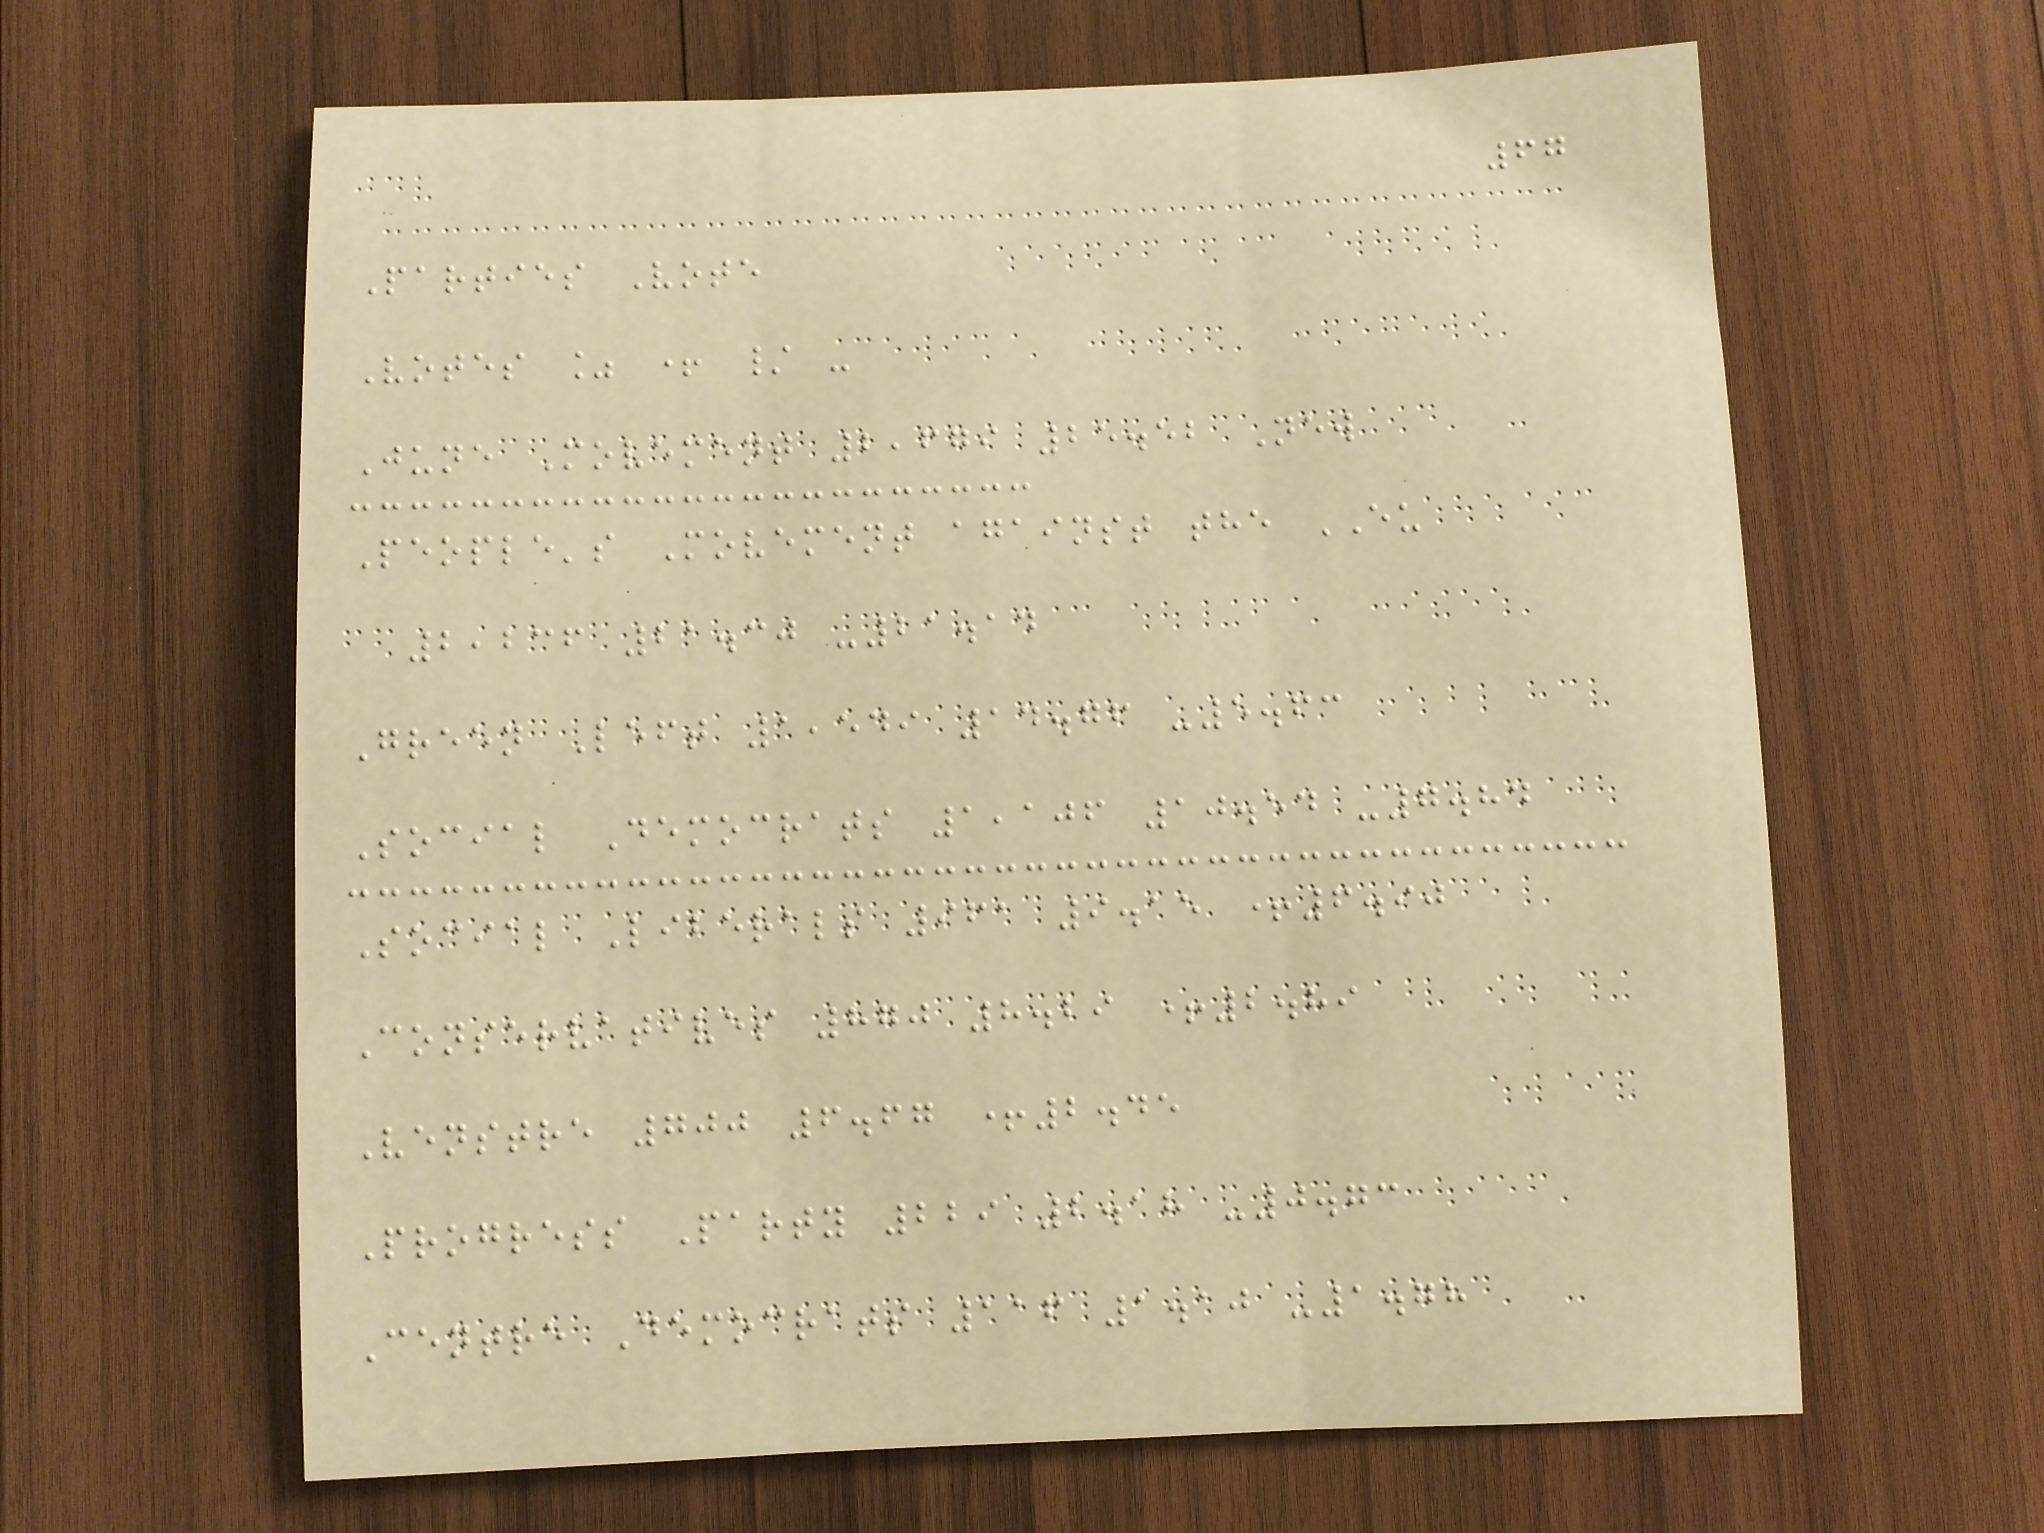67
Parties Vote
Votes % + / -
June Movement 2,679 25.52 New
People's Movement against the EU
2,236 21.30 -21.14
Green Left 1,549 14.76 -5.63
Social Democrats 1,106 10.54 -7.84
Social Liberals 961 9.15 +6.90
Conservatives 870 8.29 +2.89
Venstre 700 6.67 +2.45
Progress Party 229 2.18 -0.73
Centre Democrats 116 1.10 -1.78
